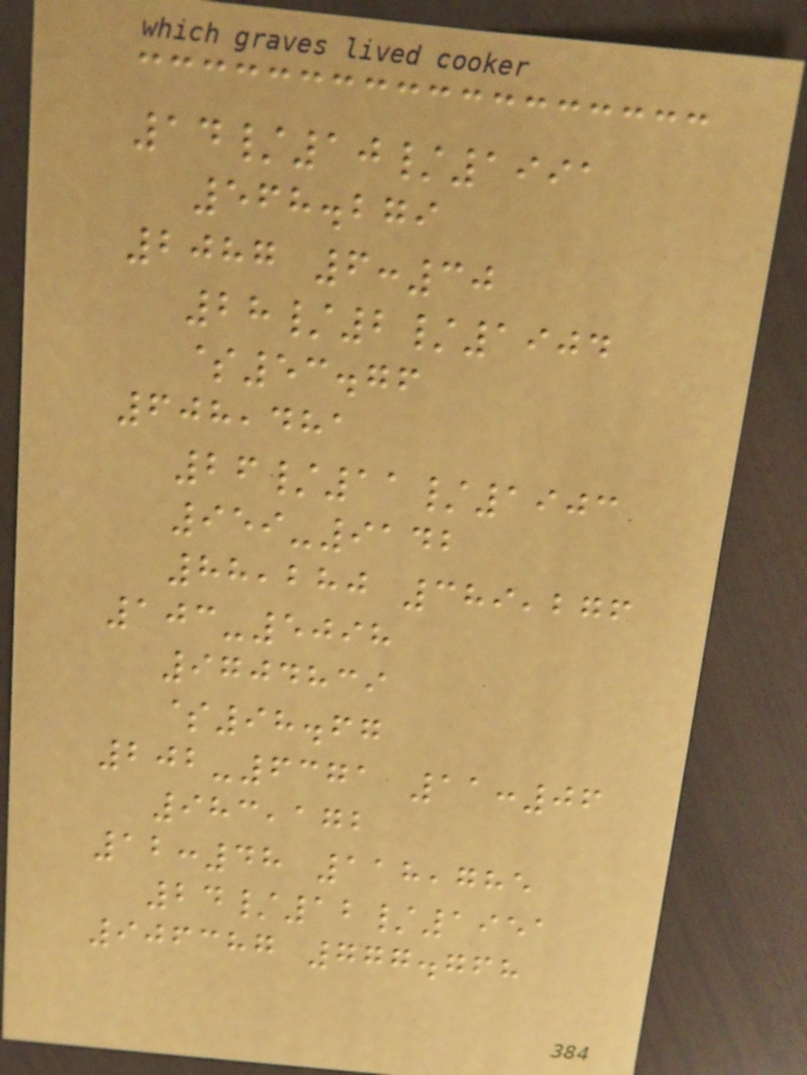14/10/1991
568.279
2087 6:30
28/2/1904
$53.76
608,481
26/11/1903
959-9142
88,280 389,276
103-5098
9704839
$98.67
202-6371 11:06
983,172
12:48 118,785
24/12/1951
906387 777.768
